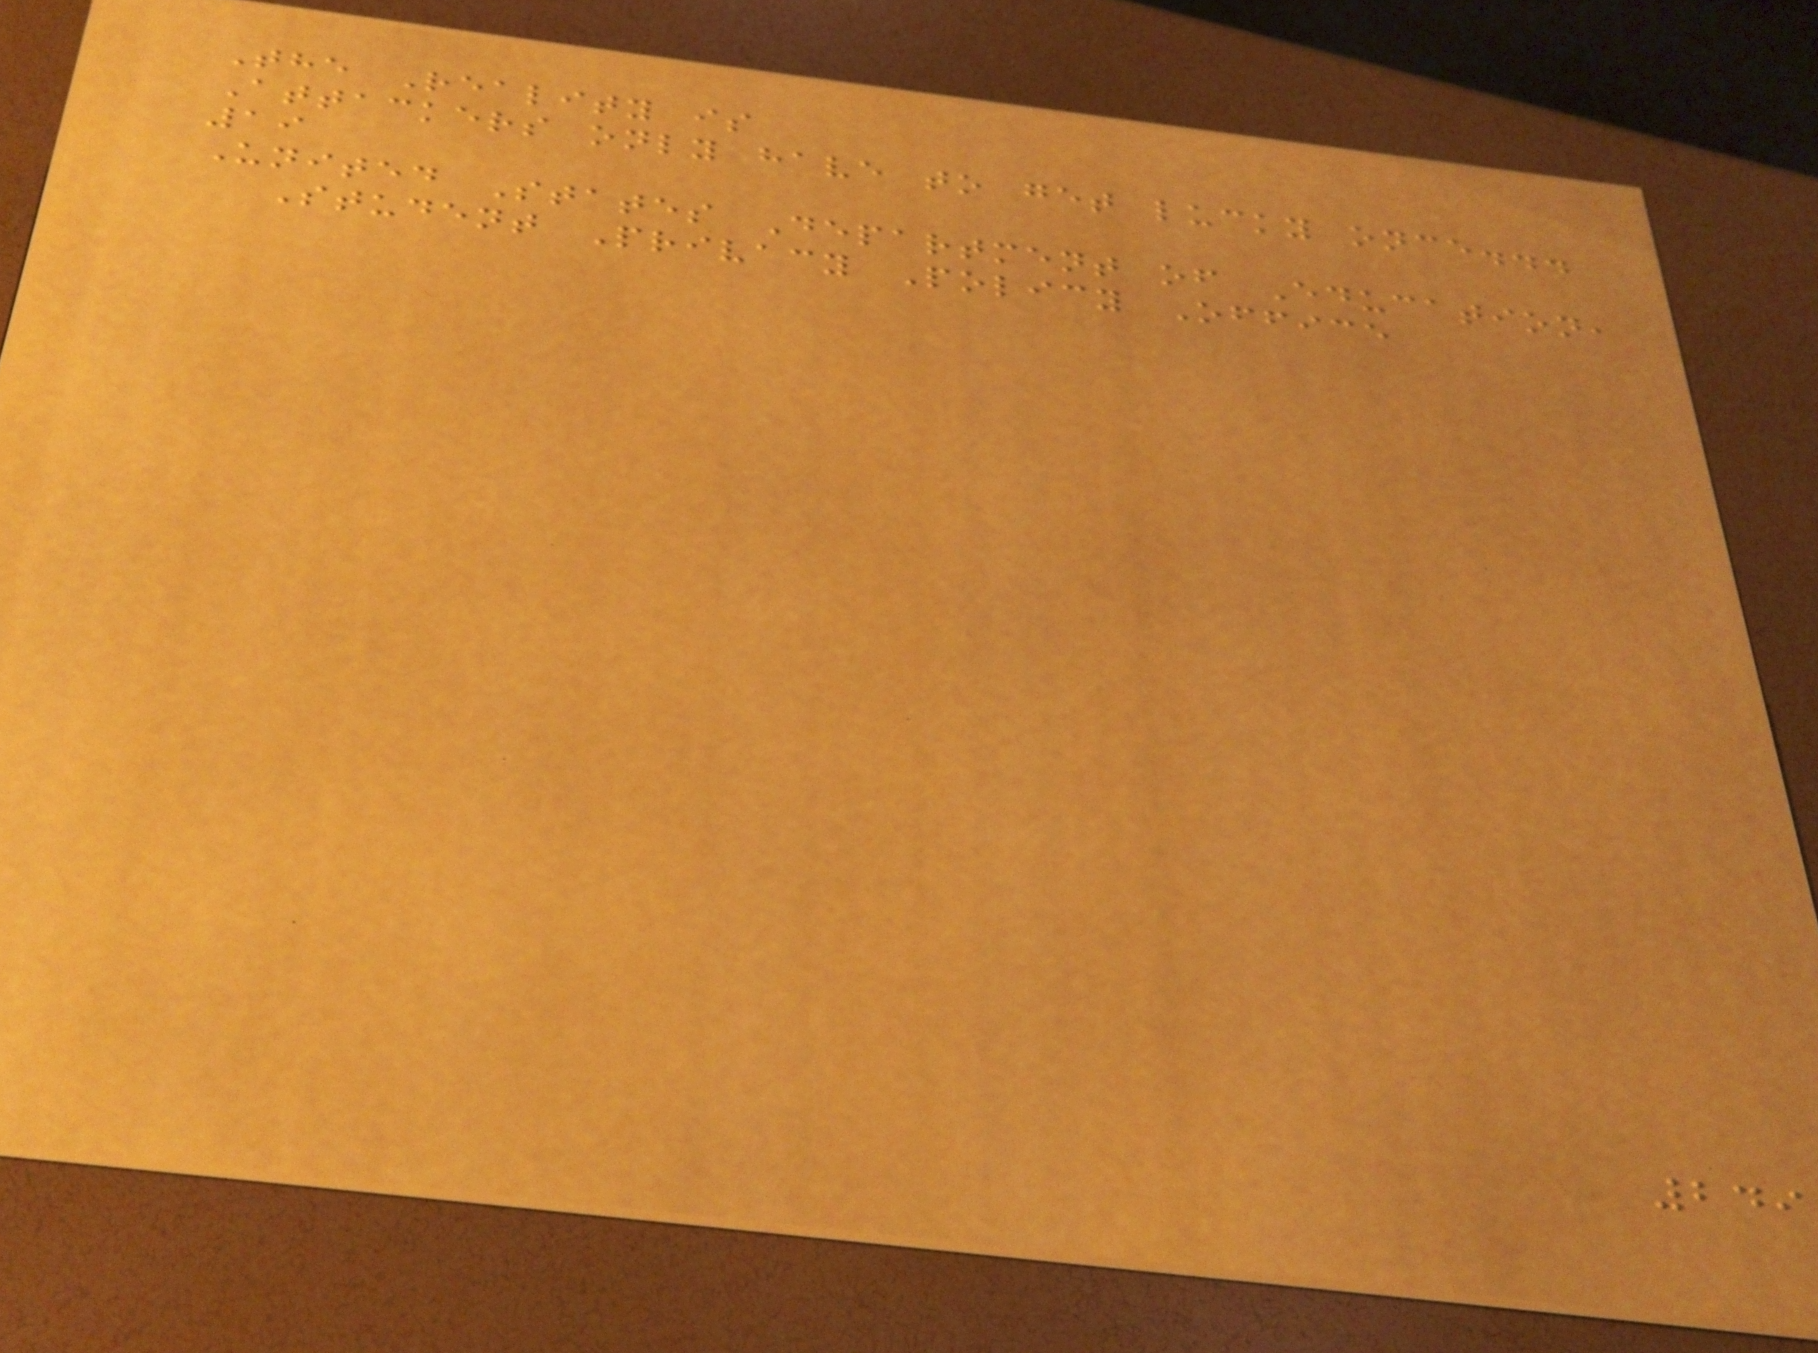The Reality is
Attackers only have to get lucky once...
19
United States Department of Education,
Student Privacy Policy Office
249
